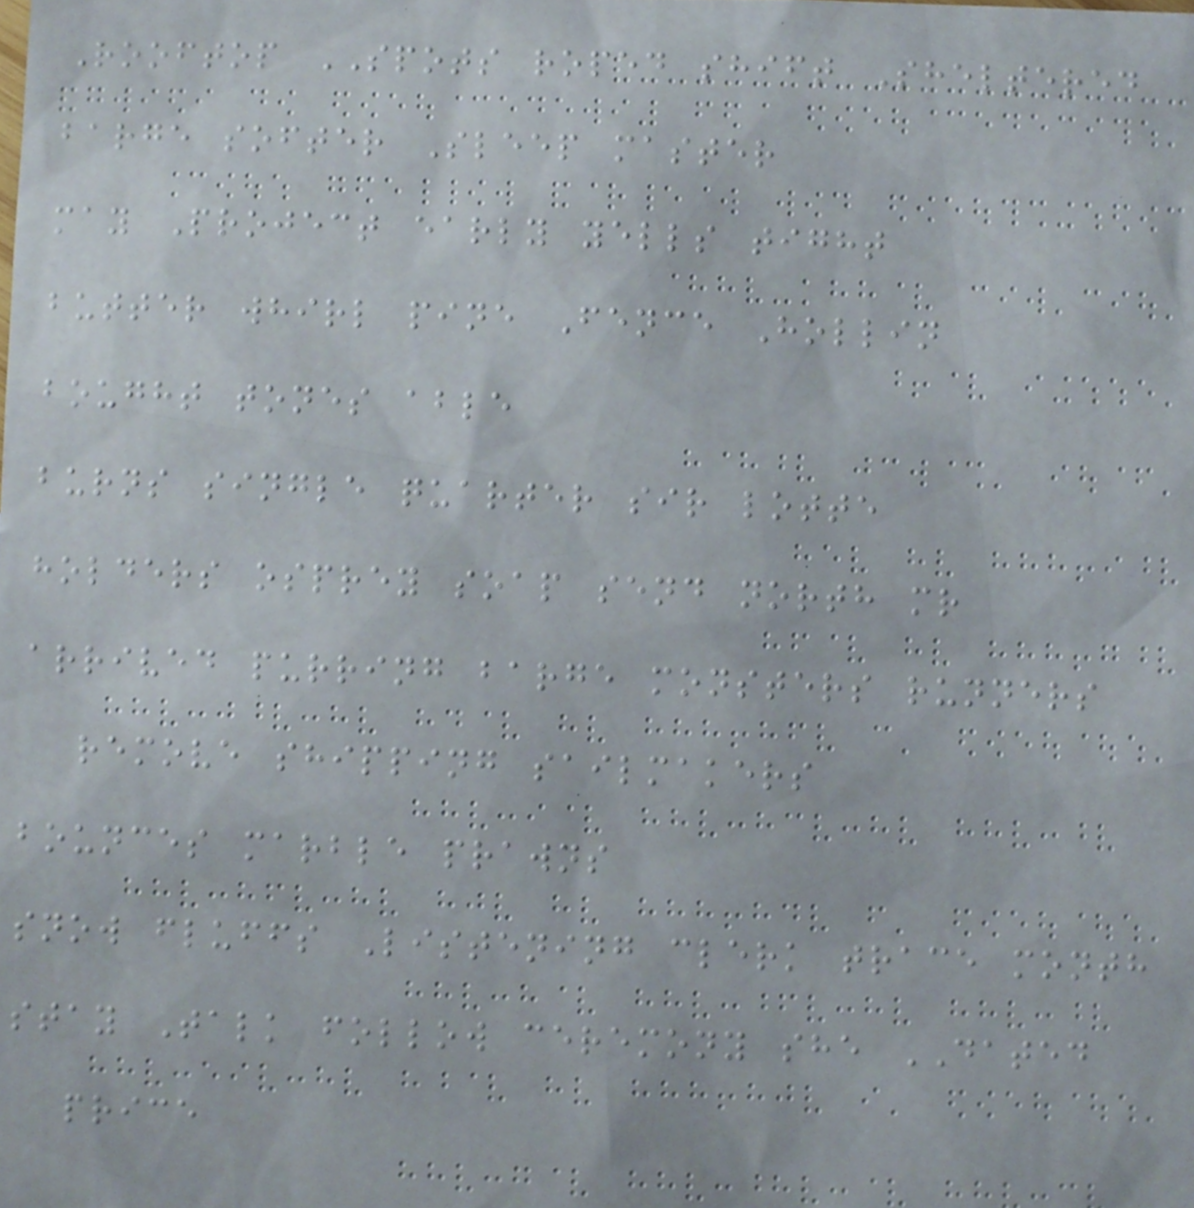Rooftop SPOTS roped shift Sheltered
barge softer Sleep master
may Project early yells tight
butter whirl pine Fence Hollin
bought tones able
burns single quarter sir lotte
holders osprey soap send north mr
arrived purring barge monsters runners
remove shipping sailmakers
bounces marble prawns
snow fluffs Listening clerk trace month
stay Talk follow ceremony she DATED
price
